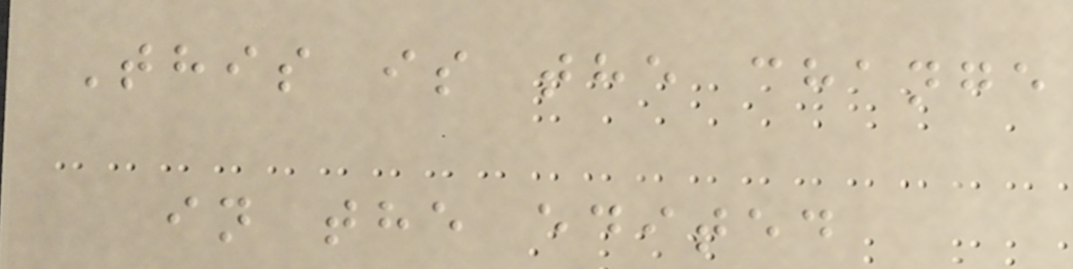This is the change
in the edited
